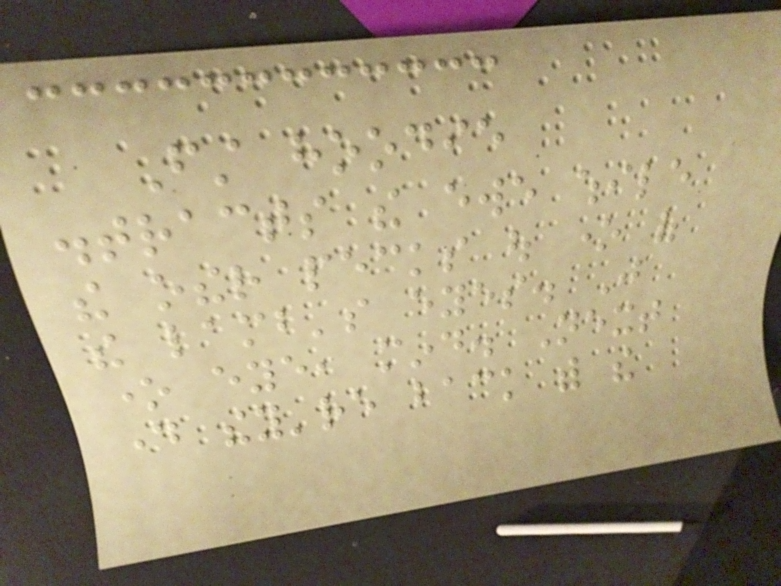First hoodie
distracts the ewe while
the other pecks out one of
the lamb's eyes. Just
one eye, mind. Next
day they're back with the
